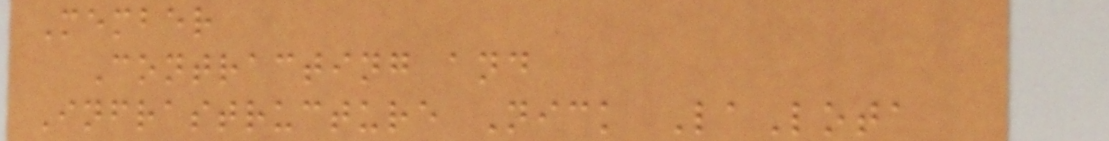Member
Contracting and
Infrastructure Nick LaLota
